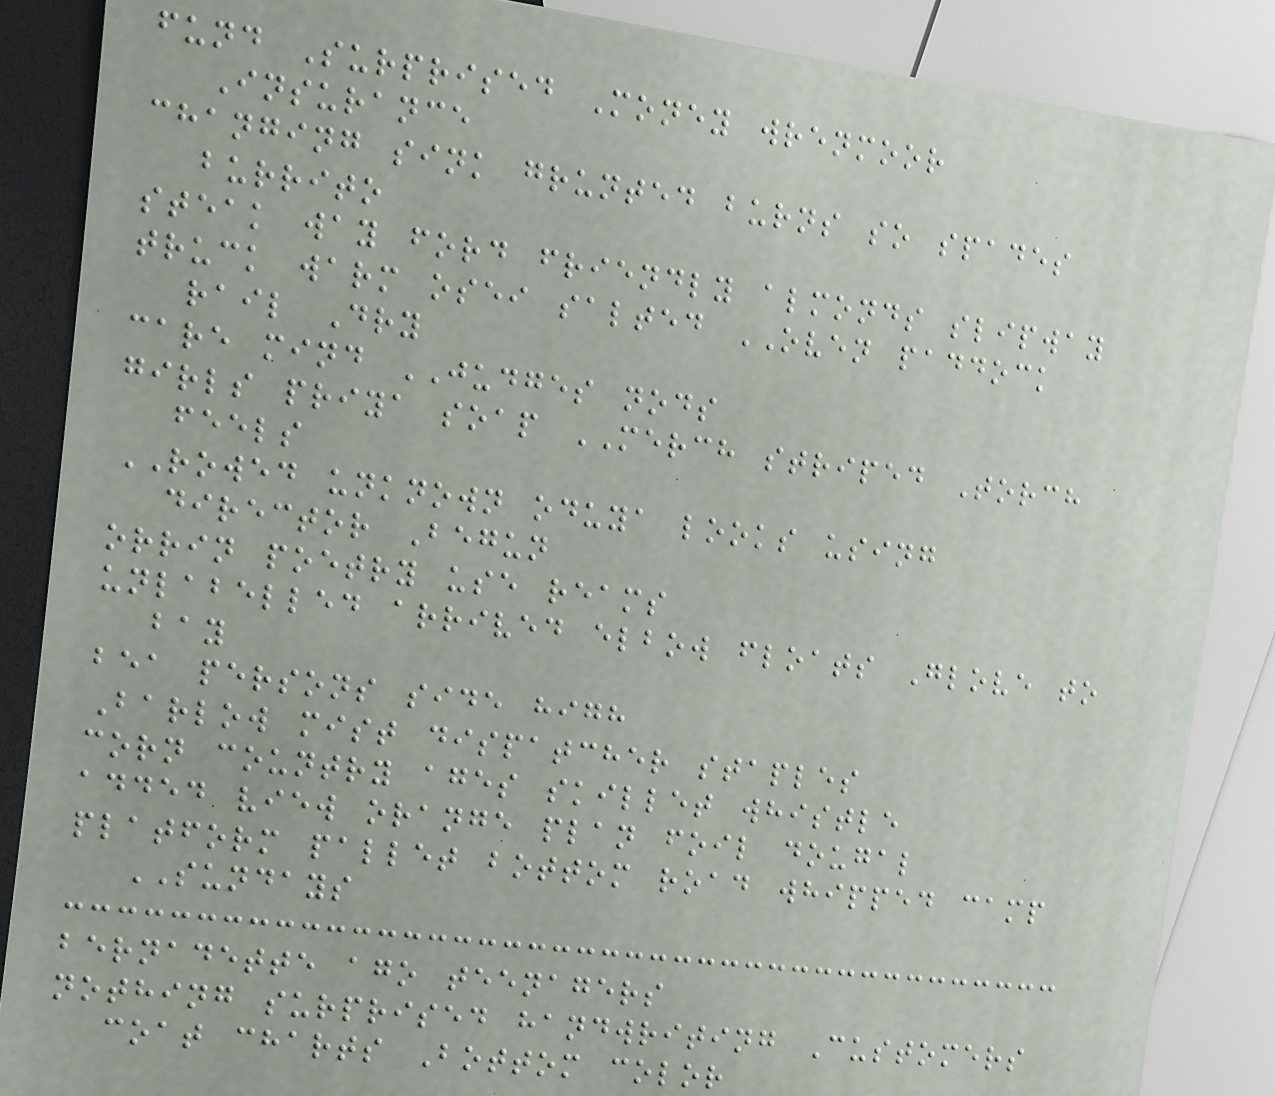fund Surprised Money wrenmoor
Insurance
changing sink grunted burns so spades
burrito
steak way ford friendly almonds slipway
truck warm osei salted OVEN paddock
rail Dry
care mind JUDGES nods
girls priya soap MERCH striped Torch
feels
ROWED unknown oduya looks using
director Begun
orrin poetry use reams
unlabelled arrived elbow floats Glove to
bay
bea persons side high
Barlow mist dispatcher staples
corn country ages skillet whistle
added view orange plan foil dougal
platform pallet bottom road whipped camp
SUNDAYS
bernadette ago teenagers
nothing surprised handwriting Customers
coat charts Bottom color
